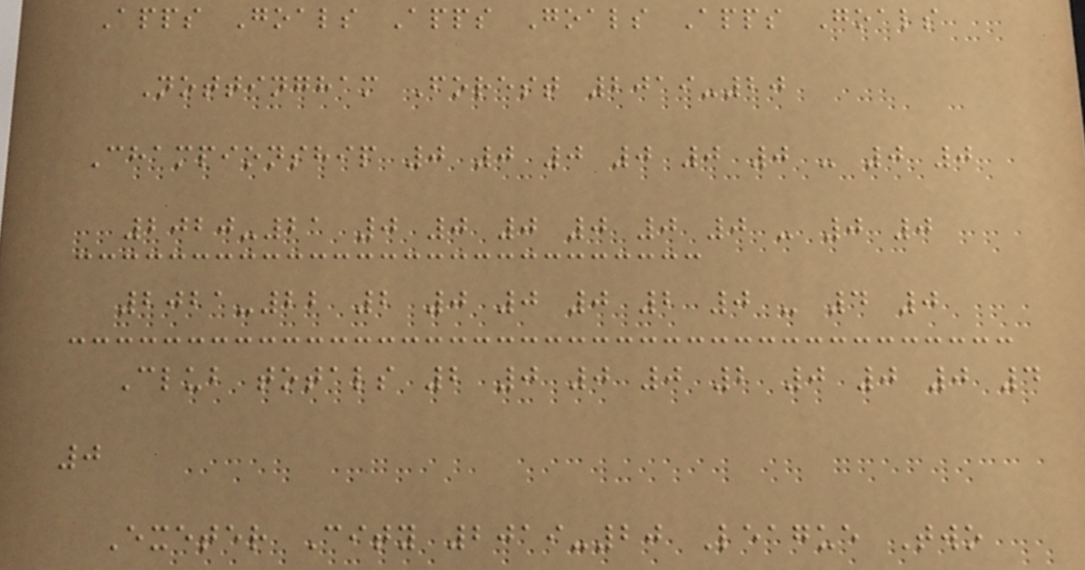Apps Goals Apps Goals Apps Goals
Nottingham Forest 2019-20
Championship 0 0 0 0 0 0 - 0 0
2020-21 0 0 0 0 0 0 - 0 0
2021-22 2 0 0 0 2 0 - 4 0
Club totals 2 0 0 0 2 0 0 0 4
0
Exeter City 2019-20 League Two
